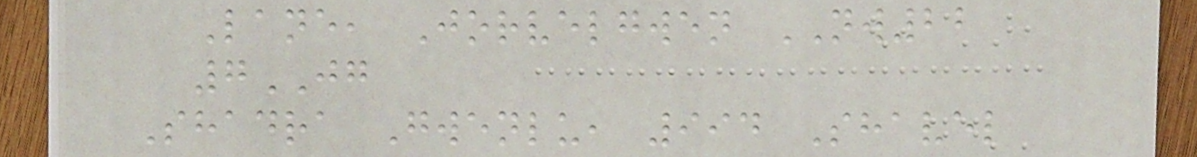Lane, Jorvelgwen NW22
7JG
Shadra Gwenlu, 994 Shavel
